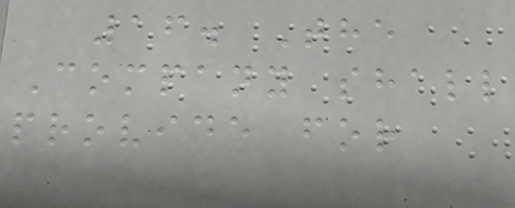16. The
Company shall
provide for
